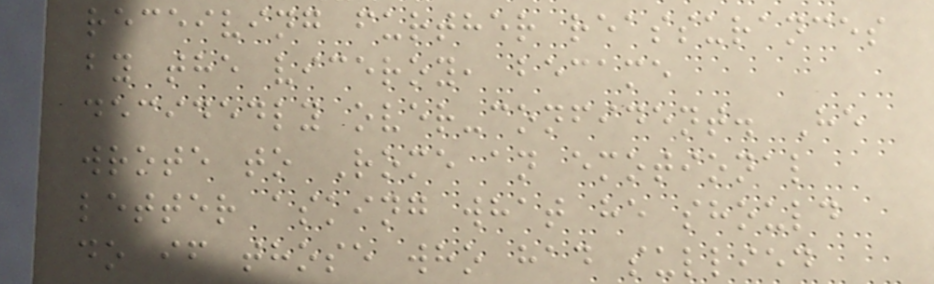receiving further reassurances
by the viceroy, became
decidedly over-confident. He
wrote to Rome an emotional
letter asking what he should
do if those who had sullied
